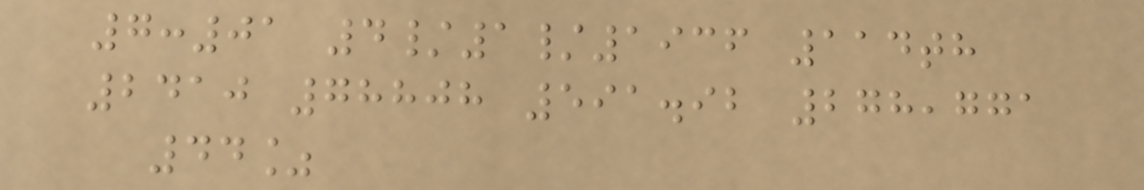7:01 4/1/1936 114th
2410 78808 591.92 278,771
44%
